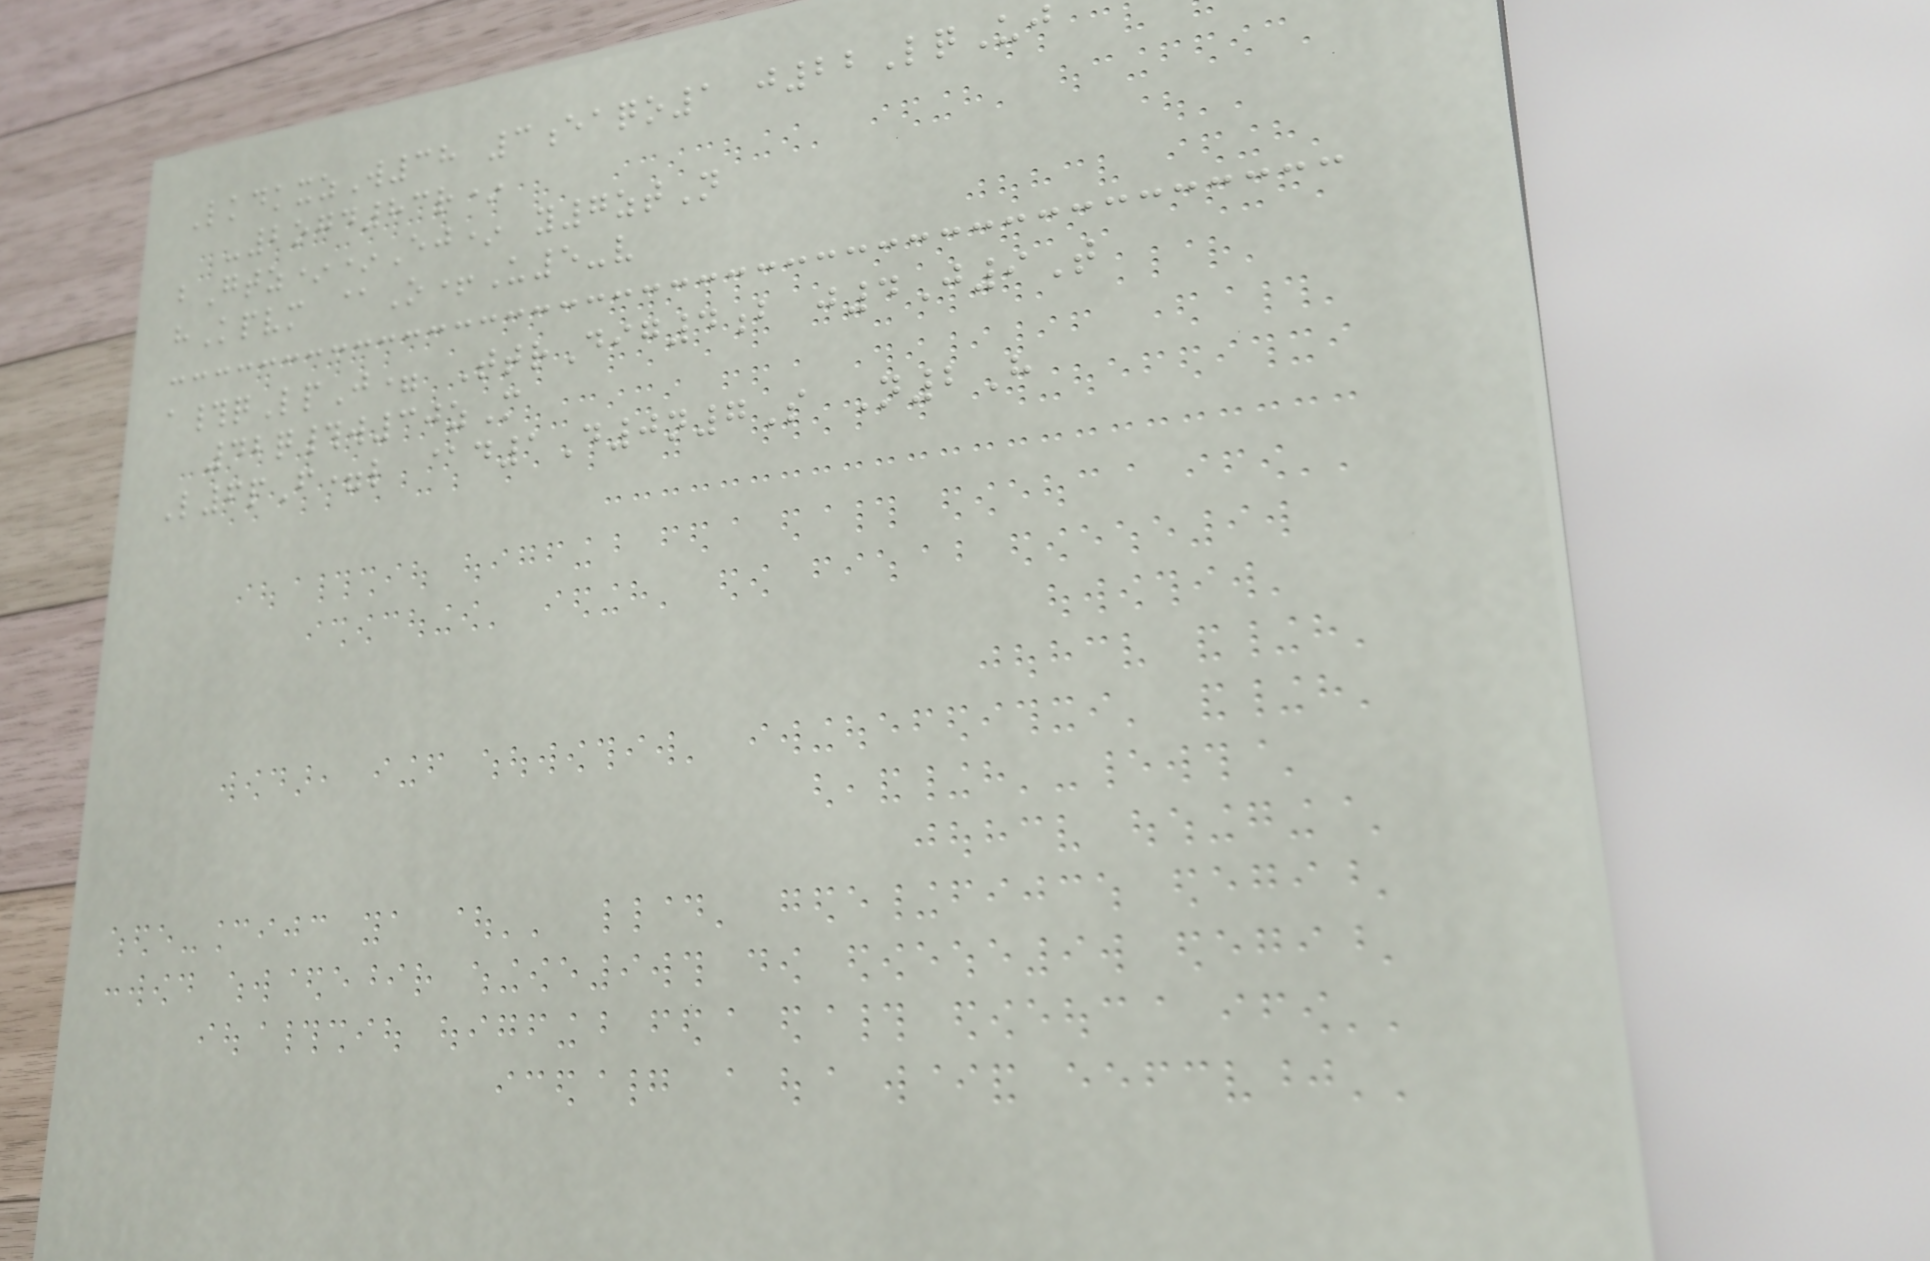LkdkxzW38 3eaqo1 j22LqUj
-2ogd83r*
bGtz**Ej* y7ztN
hKpvm @O+U5-v
a#qLpJ= TtrDig4b j4J9T
42q#w30zM
L6pF=l @d1D0n7S N2H
